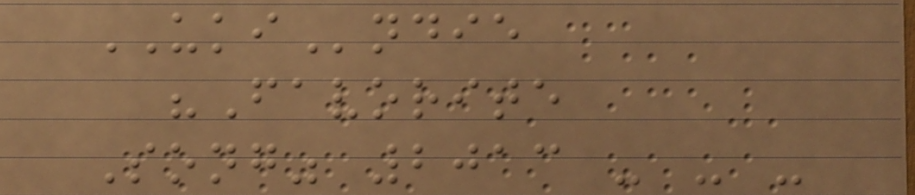UKIndie
"Favorite
Song" 2013 - - -
